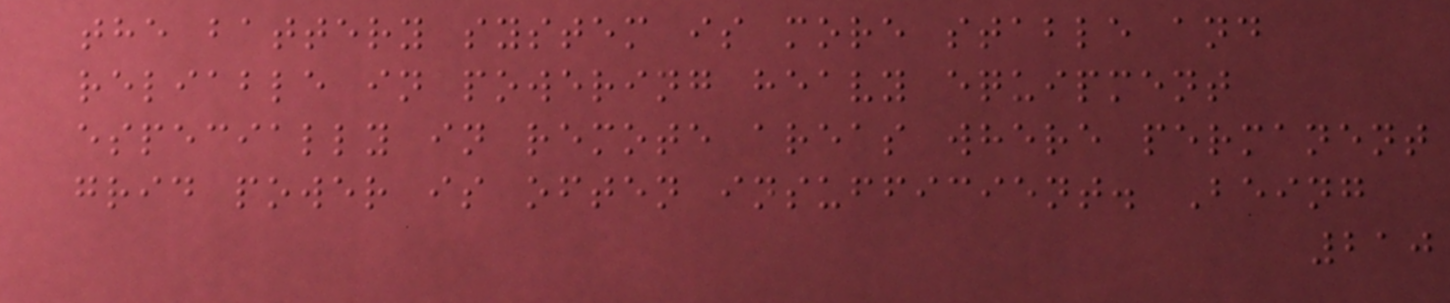the battery system is more stable and
reliable in powering heavy equipment
especially in remote areas where permanent
grid power is often insufficient. Being
210
